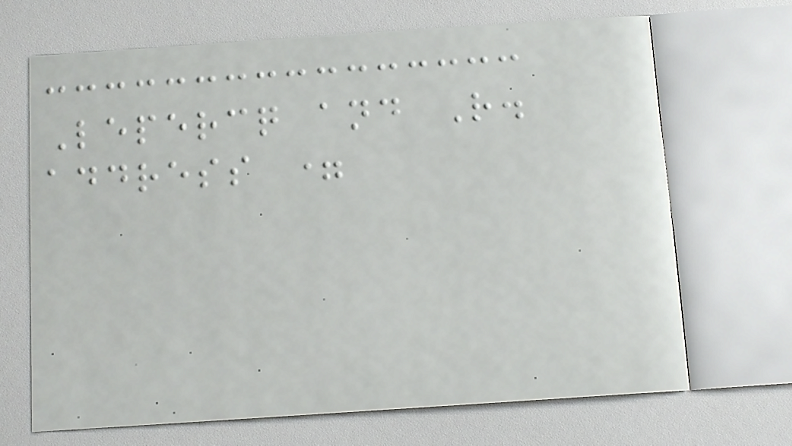Lepercq and R.
address =
